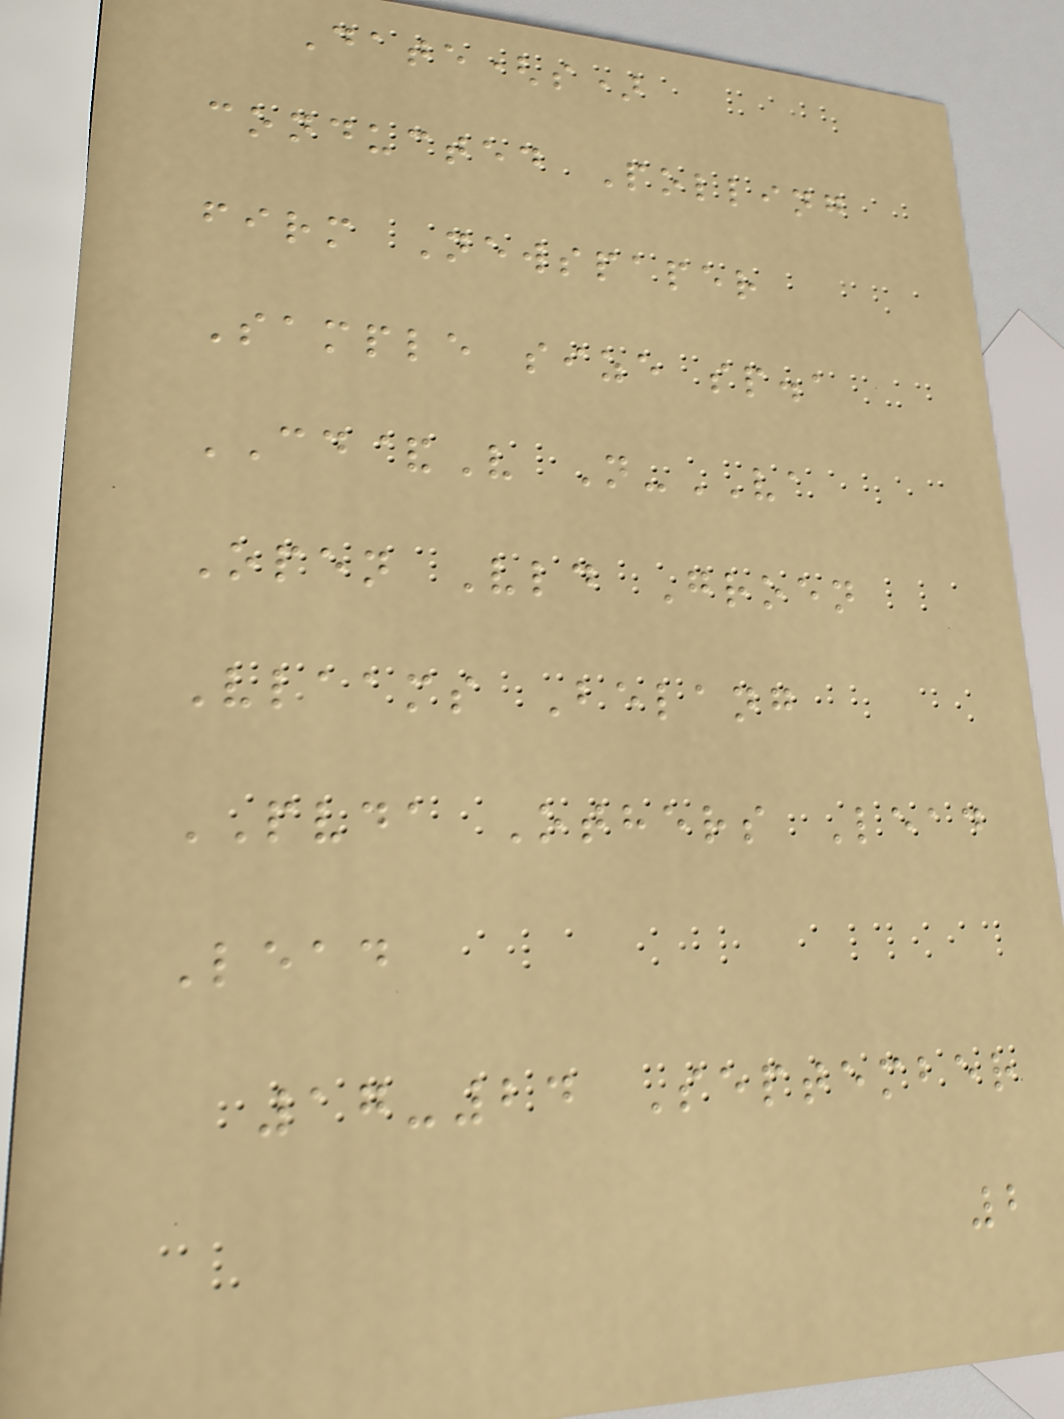Date(s)
conducted Polling
firm Newspaper
Sample size sp.a
CD&V N-VA
Open Vld Groen
Vlaams Belang
PVDA Others Lead
Lead
17-24 September
2
